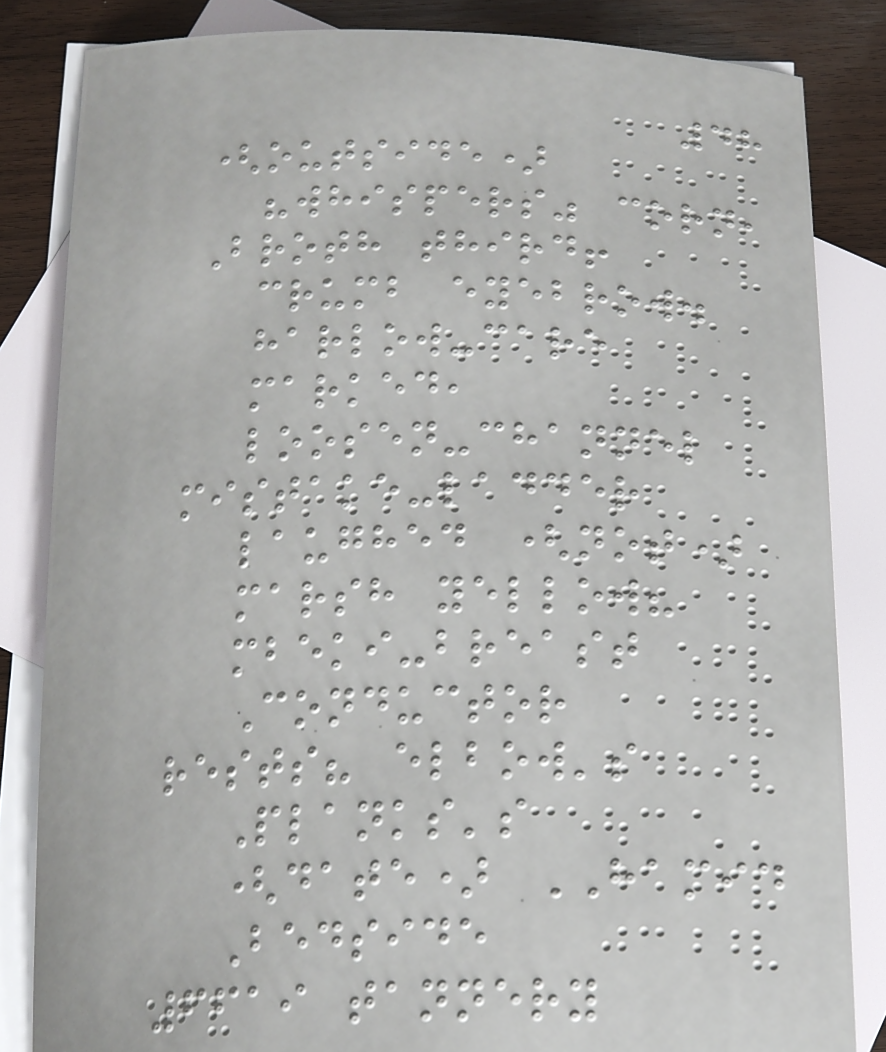48
(outside)
"whispers" corn,
Broth third!
crumb eyebrow.
harlow-care
marked,
loosen-channel
mistake-ladder
laughed (not)
marsh yellow?
mbeki-breast
Conductor
rests? elbow's
Planks's
(date) HAMID
Bedside
6619 tannery
